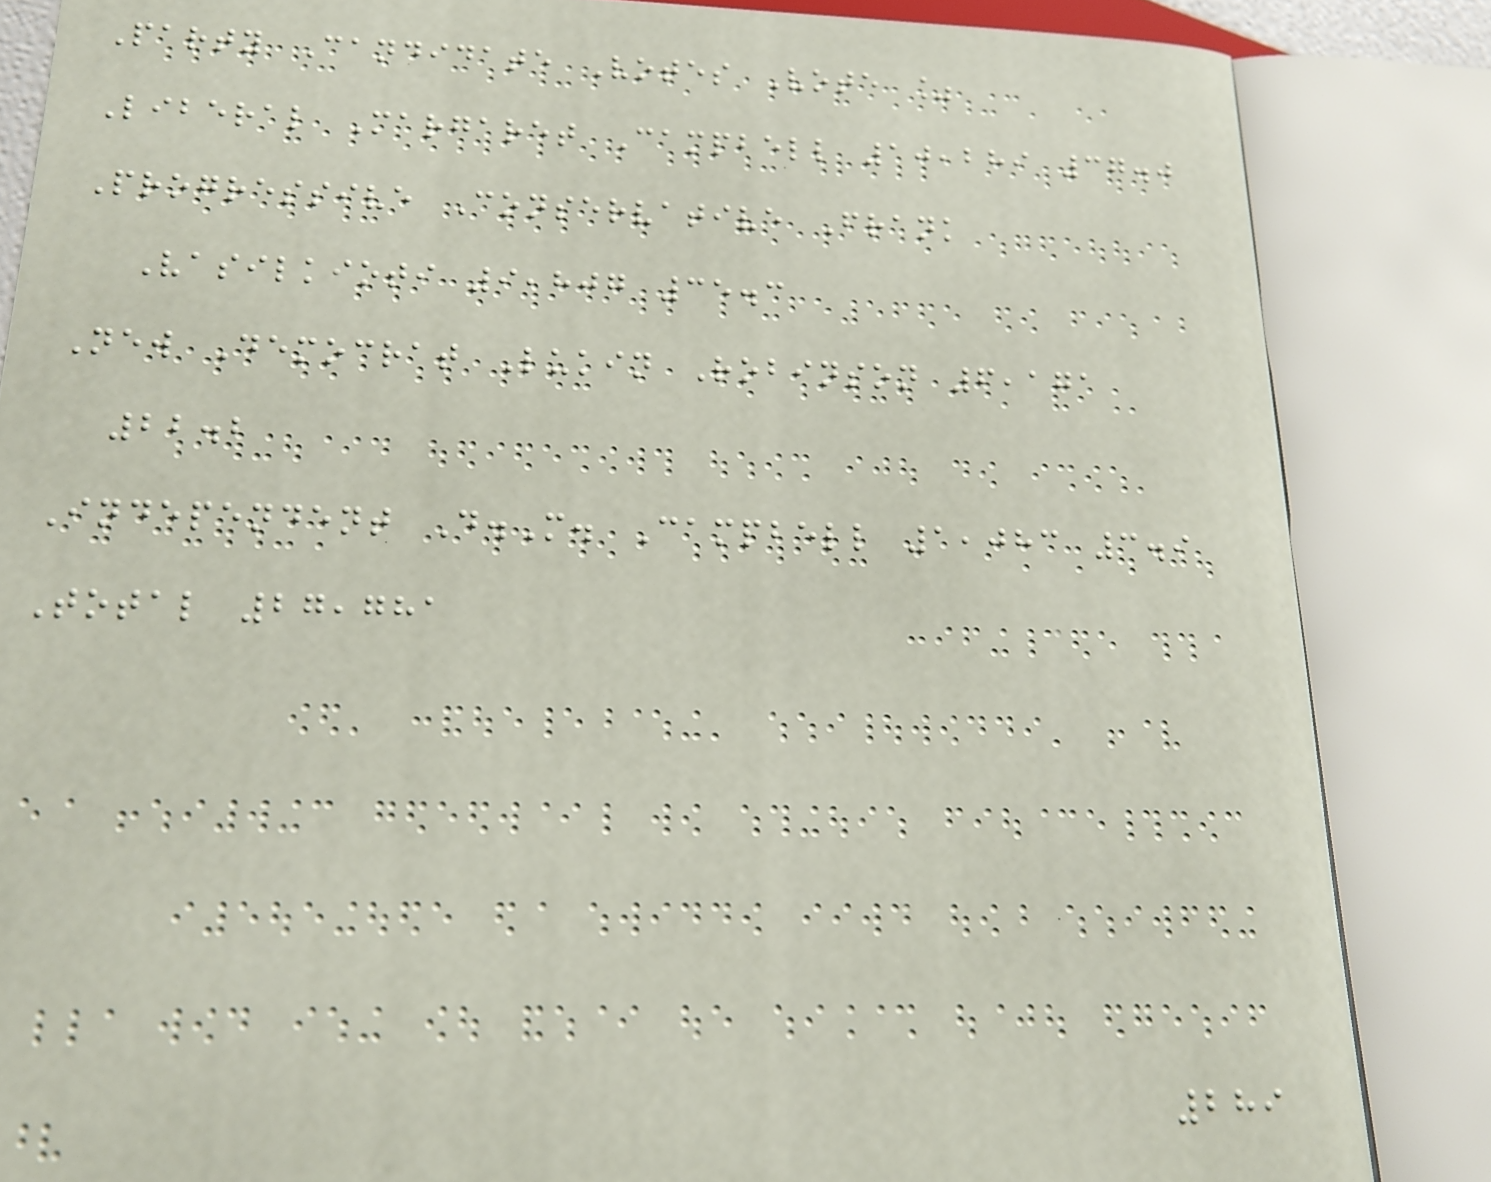Party Candidate Votes Vote %
Liberal Margaret Campbell 10,289 37.0
Progressive Conservative Frank
Vasilkioti 9,807 35.3
New Democrat Lukin Robinson 6,171
22.2
Independent D.M. Campbell 1,083 3.9
Total 27,781
289
